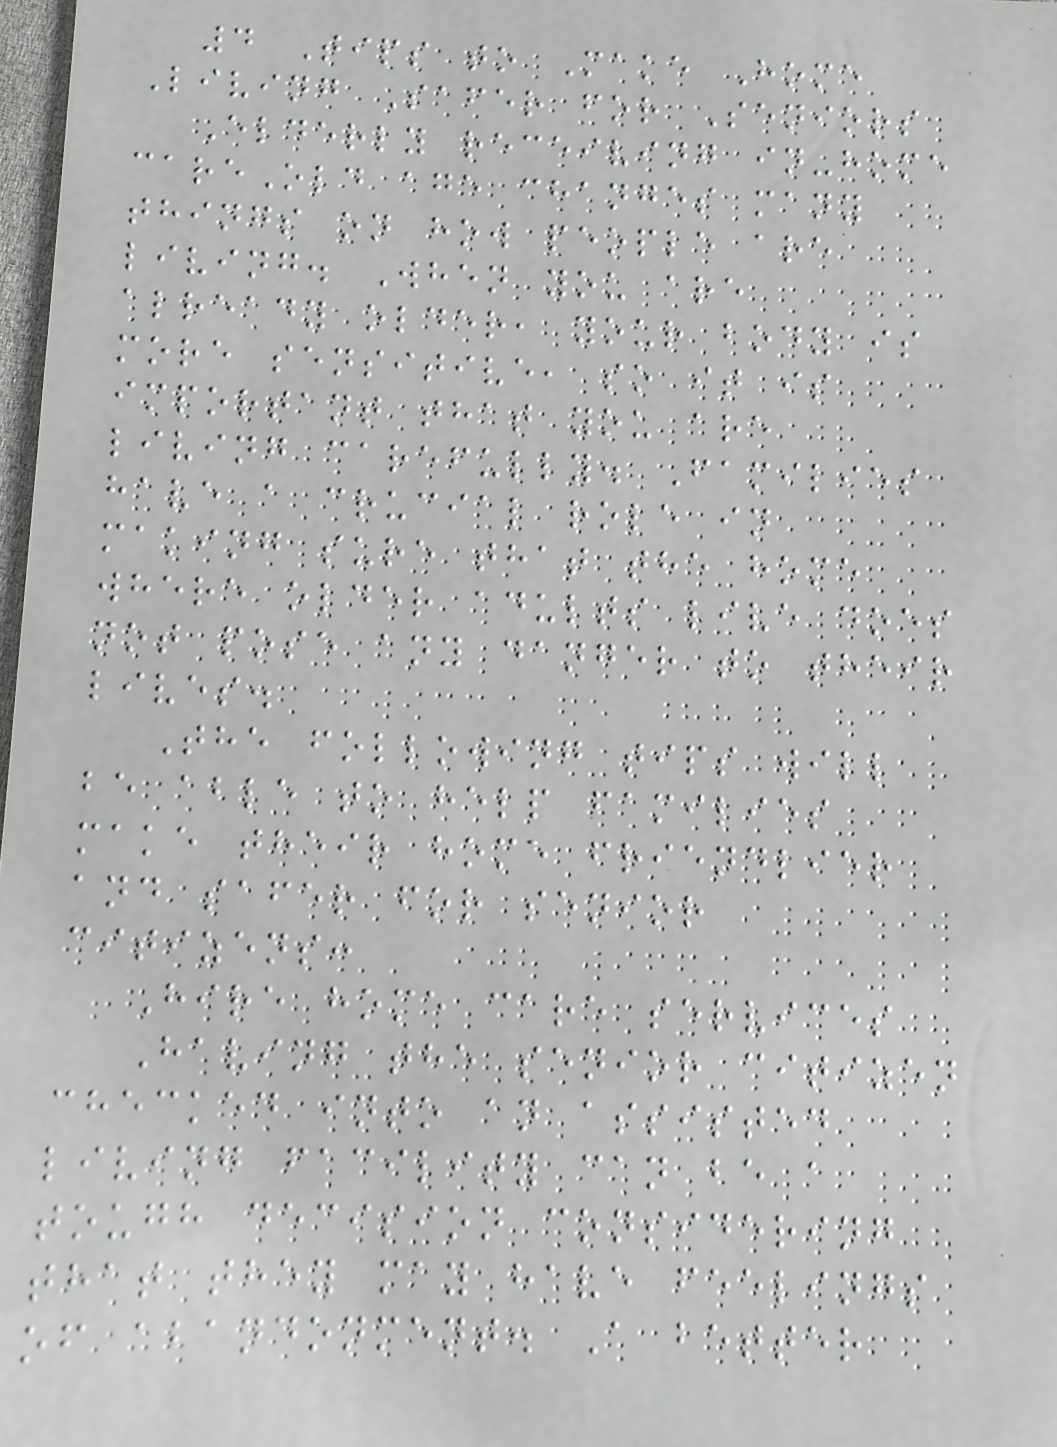4 Tips to Make Home
Living Safer for Seniors
Elderly receiving in-home
careOld age changes many
things on how people are
living. When you are
already older, your body is
more sensitive, so it is
important that you are
living carefully. Families
have a crucial role in
making sure that the home
where older adults live does
not pose any danger to their
lives.
The following tips will
be able to help families
make their home friendlier
and safer for senior
citizens:
Hire home care services
Having the senior citizen
checked into an assisted
living facility can be a
tough decision considering
that they may have feelings
of abandonment. A better
